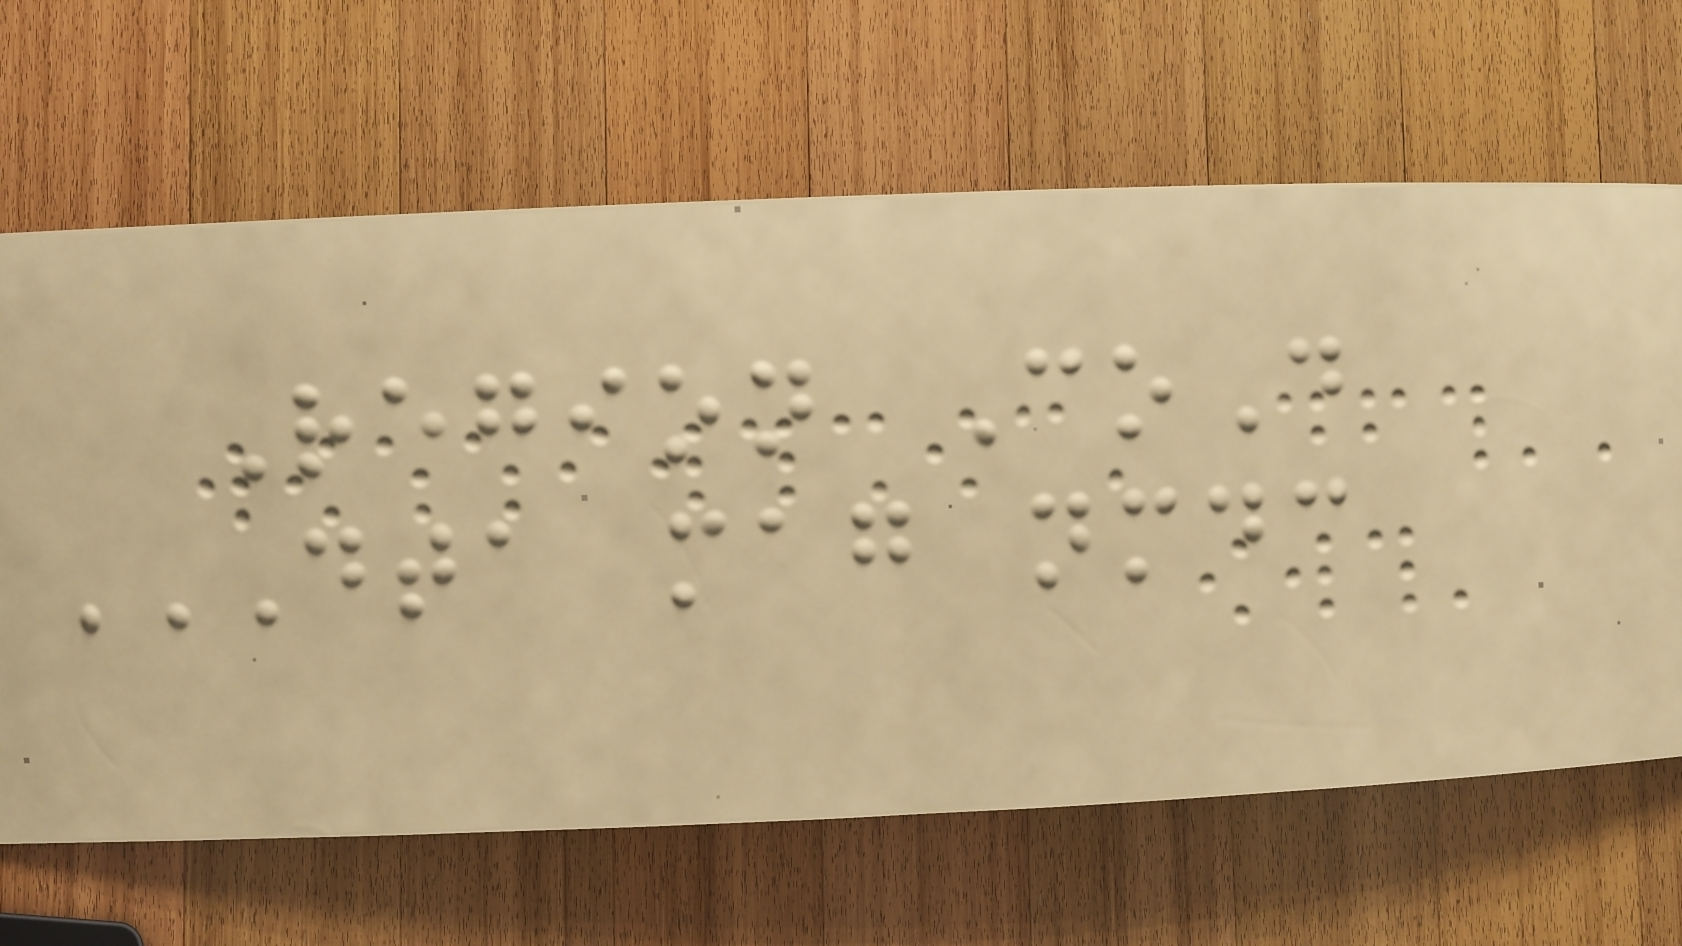Region CoD
DTA MAG NMDC
